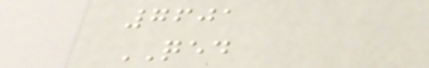7601
QED
